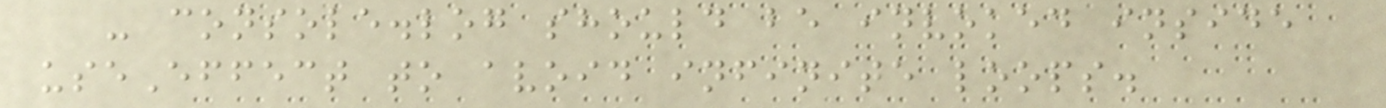- console.log should be invoked inside
useEffect to avoid infinite loops.
